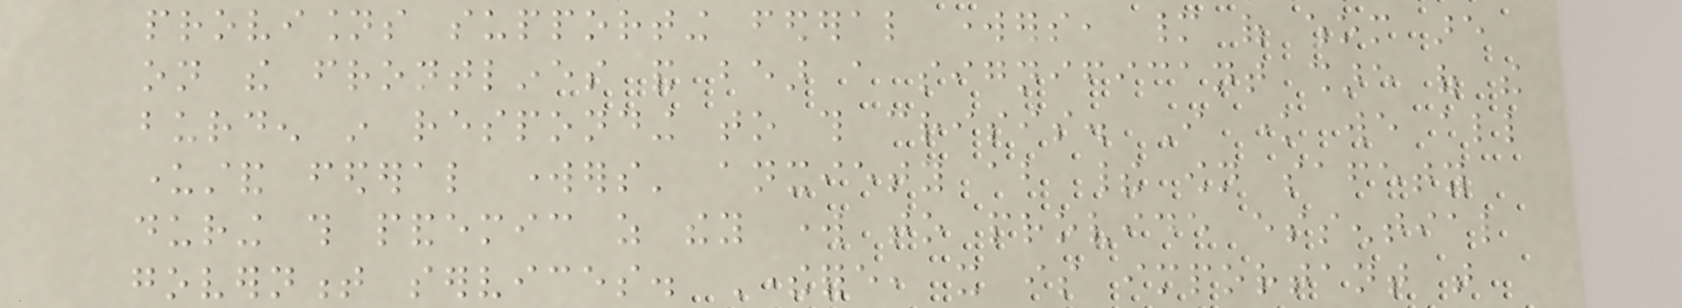provisions supporting federal workers, many of whom are
on the frontlines and bear a significant share of the
burden in responding to this crisis. I know we all
understand federal workers' anxiety about their own safety
during this pandemic as they work to provide essential
government services. Therefore, it is important that
